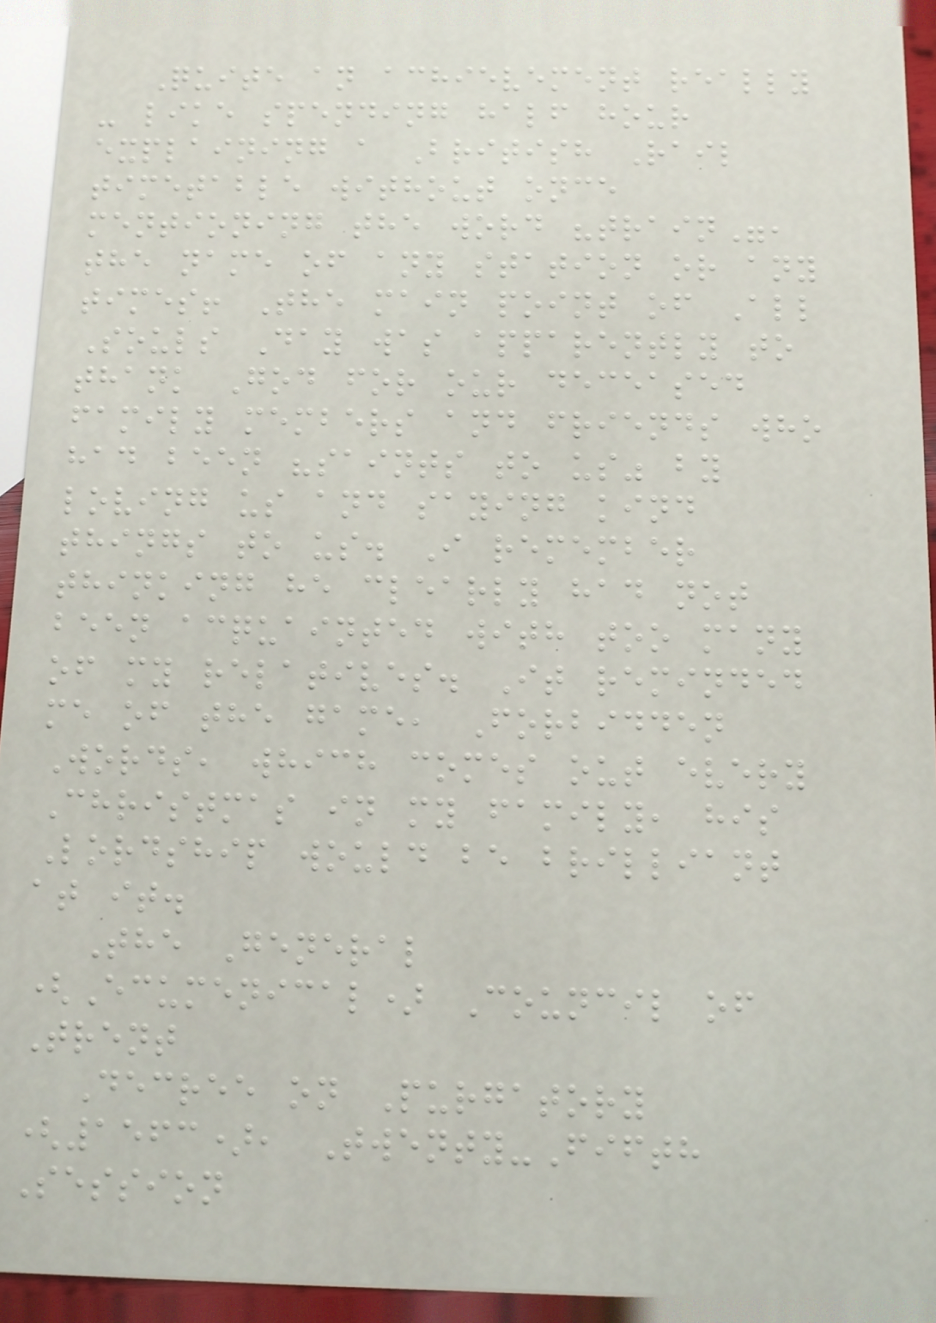Quite an achievement really
- like spending half hour
explaining a British Rail
timetable without once
mentioning the word "train",
the name of any station or any
times! The main point of All
Souls Day was apparently to
thank God for our deceased
family members and friends who
had been "saints to us" by
loving us and saying kind
things to us. I remember
thinking he clearly had not
been acquainted with too many
of my relatives. It reminded
me of the game, Forbidden
Words, which comes out every
Christmas in my family, his
Lordship would be brilliant
at it.
The General
(Ecumenical) Council of
Trent
Decree on Purgatory
(1563), Twenty-Fifth
Session
